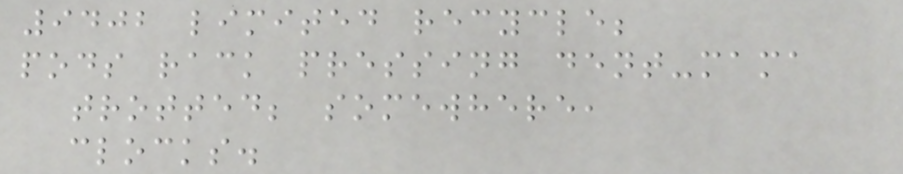9402 limited recycle;
pods rack pressing dent-mama
trotted; somewhere,
clocks.
